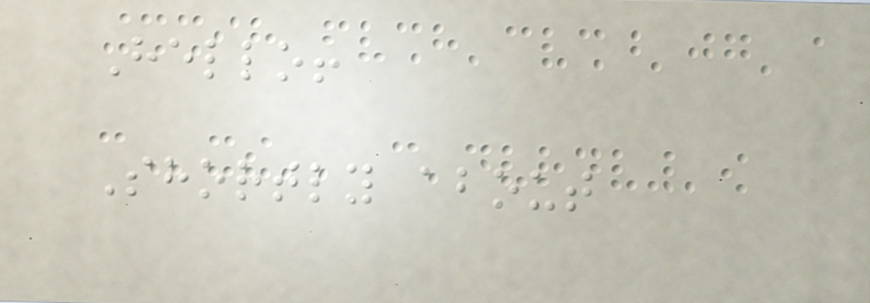Hello!
Shortly about
